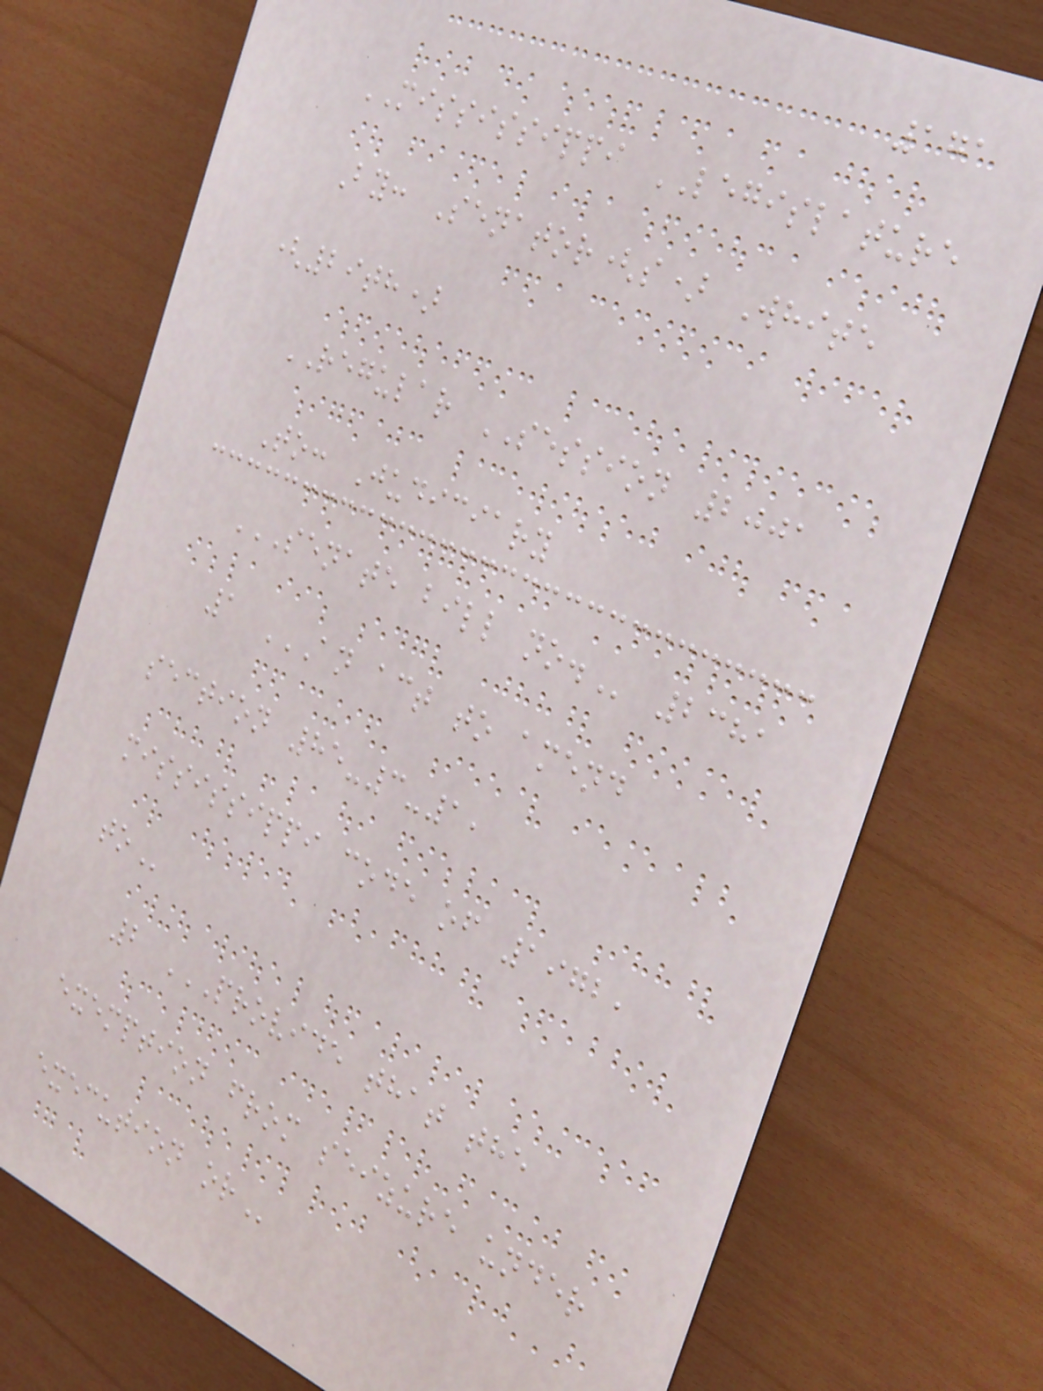171
MISSISSIPPI LEGISLATURE
By: Senator(s) White
(29th)
REGULAR SESSION 2001
To: Judiciary
SENATE BILL NO. 2381
1 AN ACT TO AMEND
SECTION 85-3-1,
MISSISSIPPI CODE OF 1972,
TO
2 PROVIDE THAT THE
EXEMPTION FROM SEIZURE UNDER
EXECUTION OR
